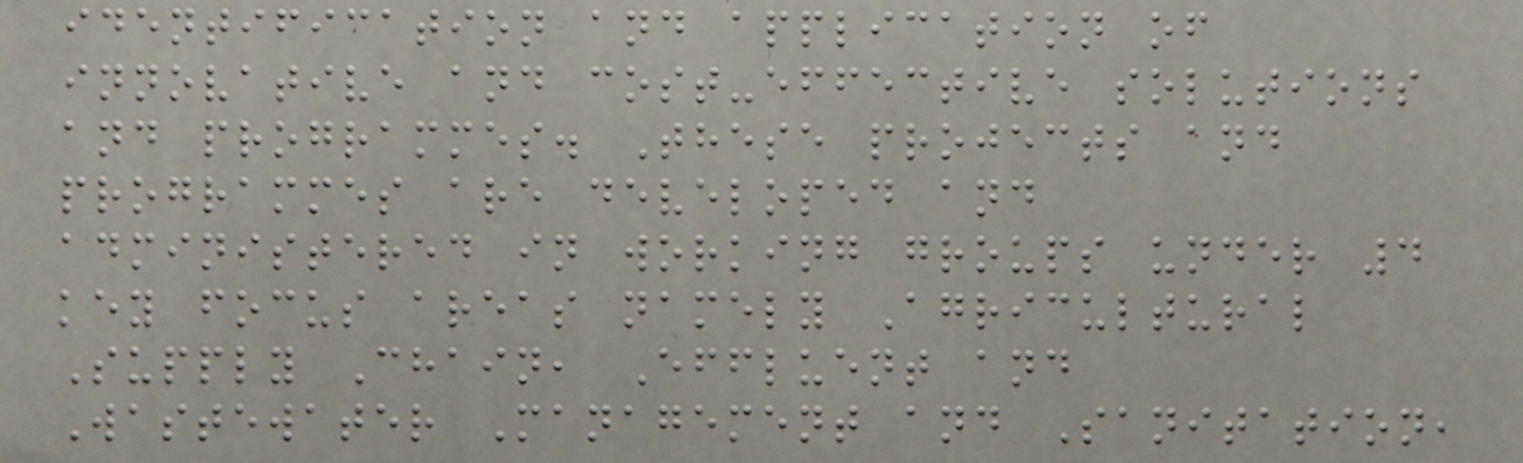identification and application of
innovative and cost-effective solutions
and programmes. These projects and
programmes are developed and
administered in working groups under 4
key focus areas namely Agricultural
Supply Chain, Effluent and
Wastewater Management and Sanitation,
